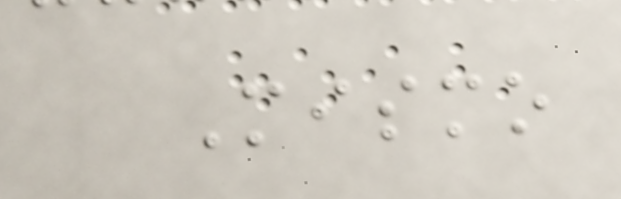Mismo
